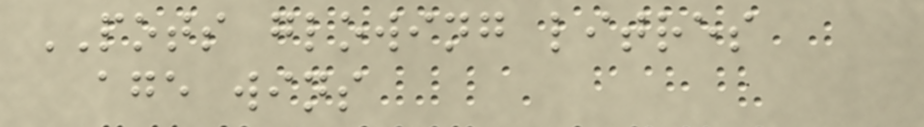POTS glowing litres
age wins
